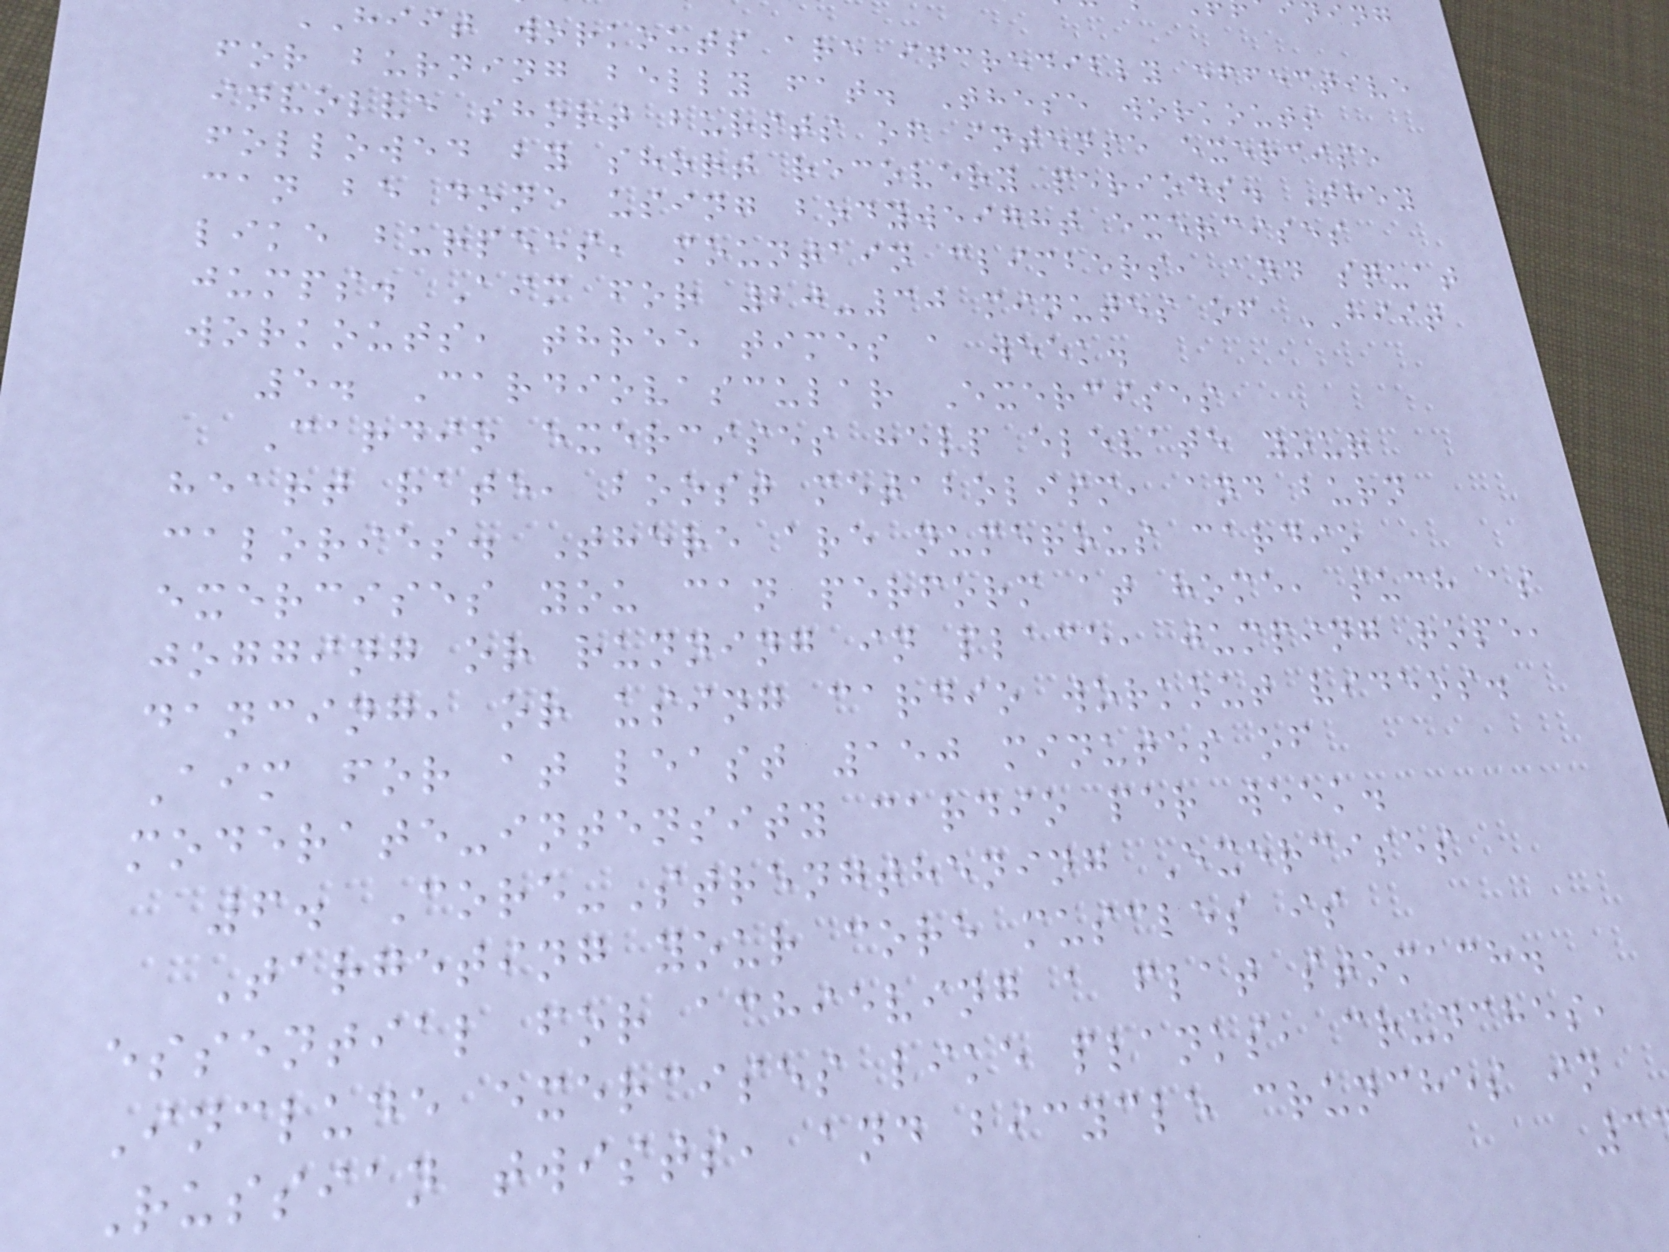hiit workouts are incredibly effective
for burning belly fat. These workouts
involve short bursts of intense exercise
followed by short recovery periods. They
can be done using bodyweight exercises
like burpees, mountain climbers, and squat
jumps. Aim for 20-30 minutes of HIIT
workouts, three times a week.
5. Cardiovascular Exercises
Cardio exercises help elevate your
heart rate, boost metabolism, and burn
calories. There are numerous cardio
exercises you can perform at home, such as
jogging or running in place, jumping rope,
dancing, or using cardio workout videos.
Aim for at least 150 minutes of
moderate-intensity cardio per week.
6. Core-Strengthening Exercises
Targeting your core muscles is
essential for achieving a flat stomach.
Include exercises like planks, crunches,
Russian twists, and bicycle crunches in
